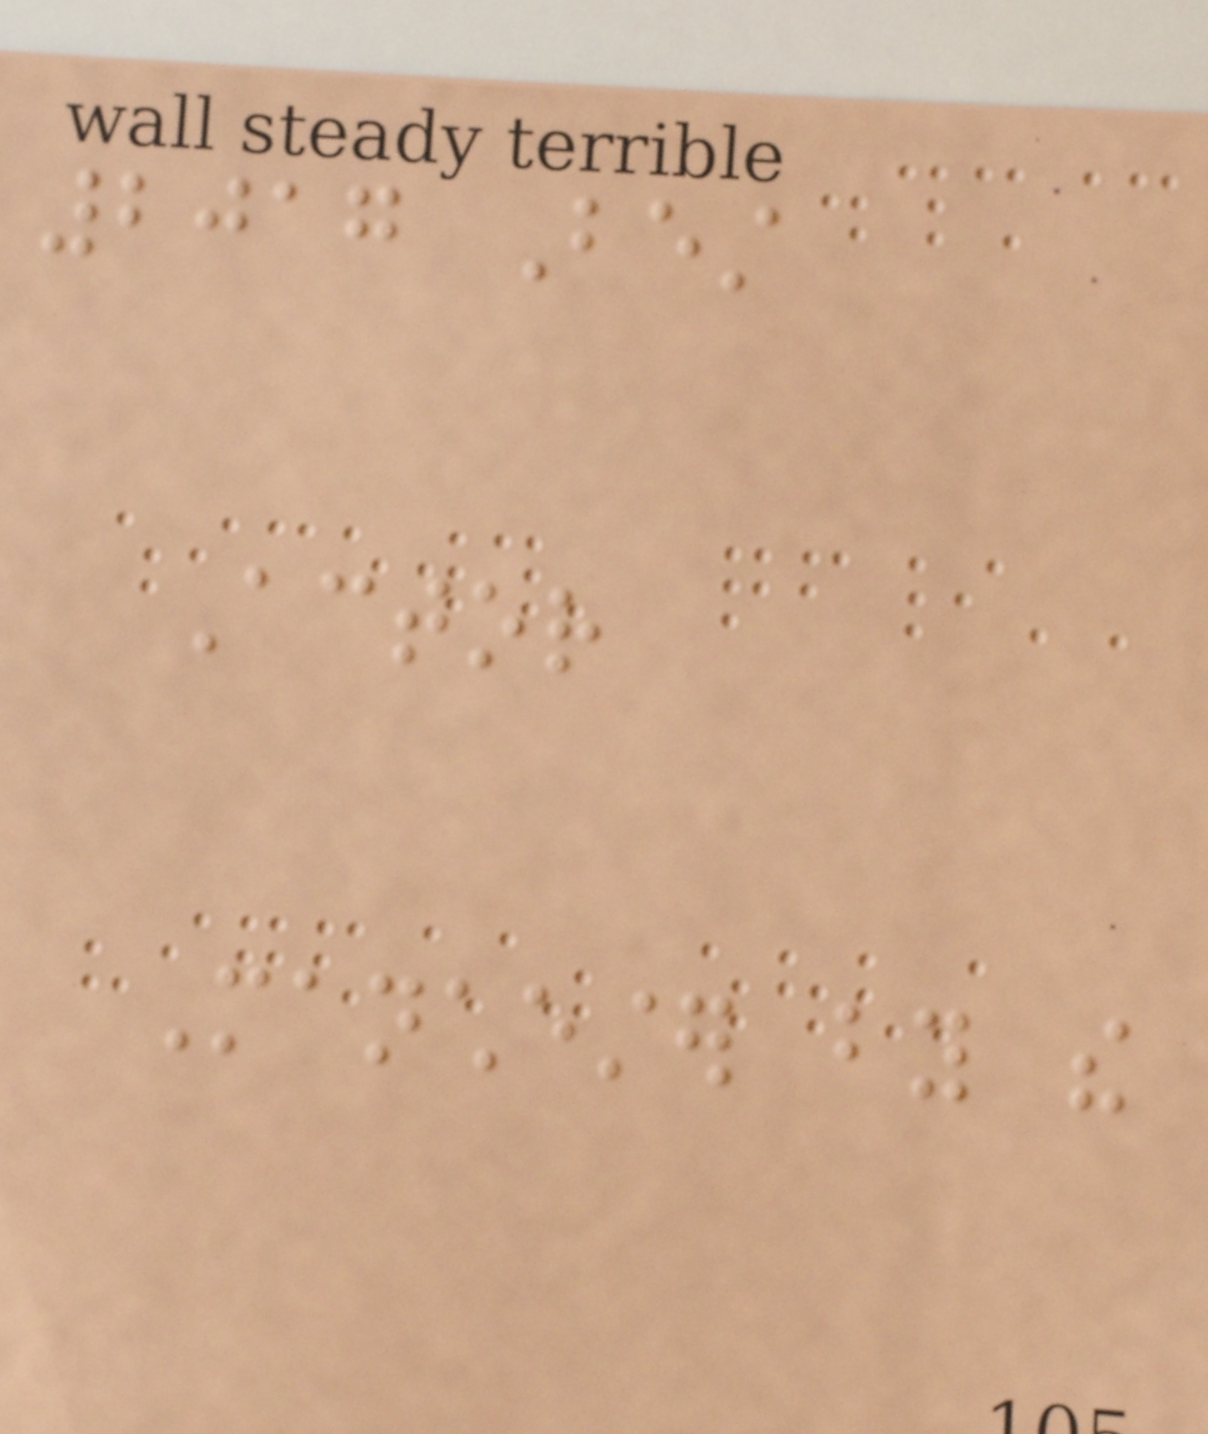2017 Best
Actor
Manchester by the
